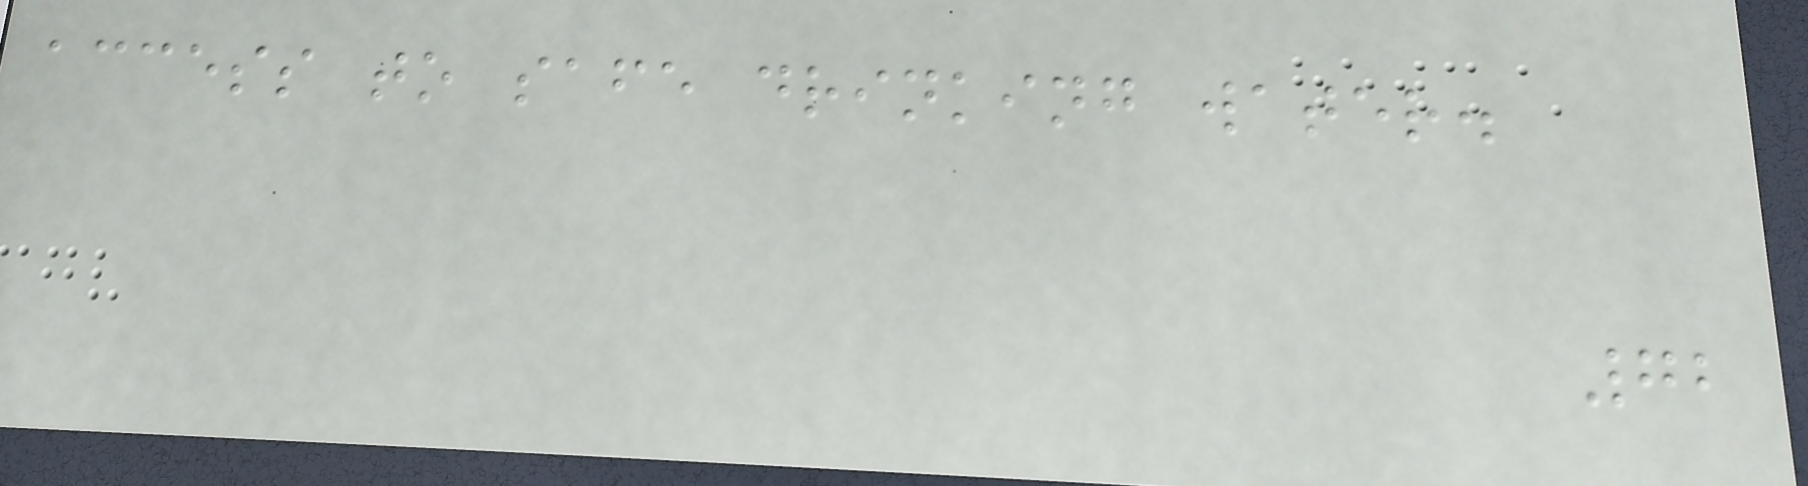access to safe drinking water.
72
